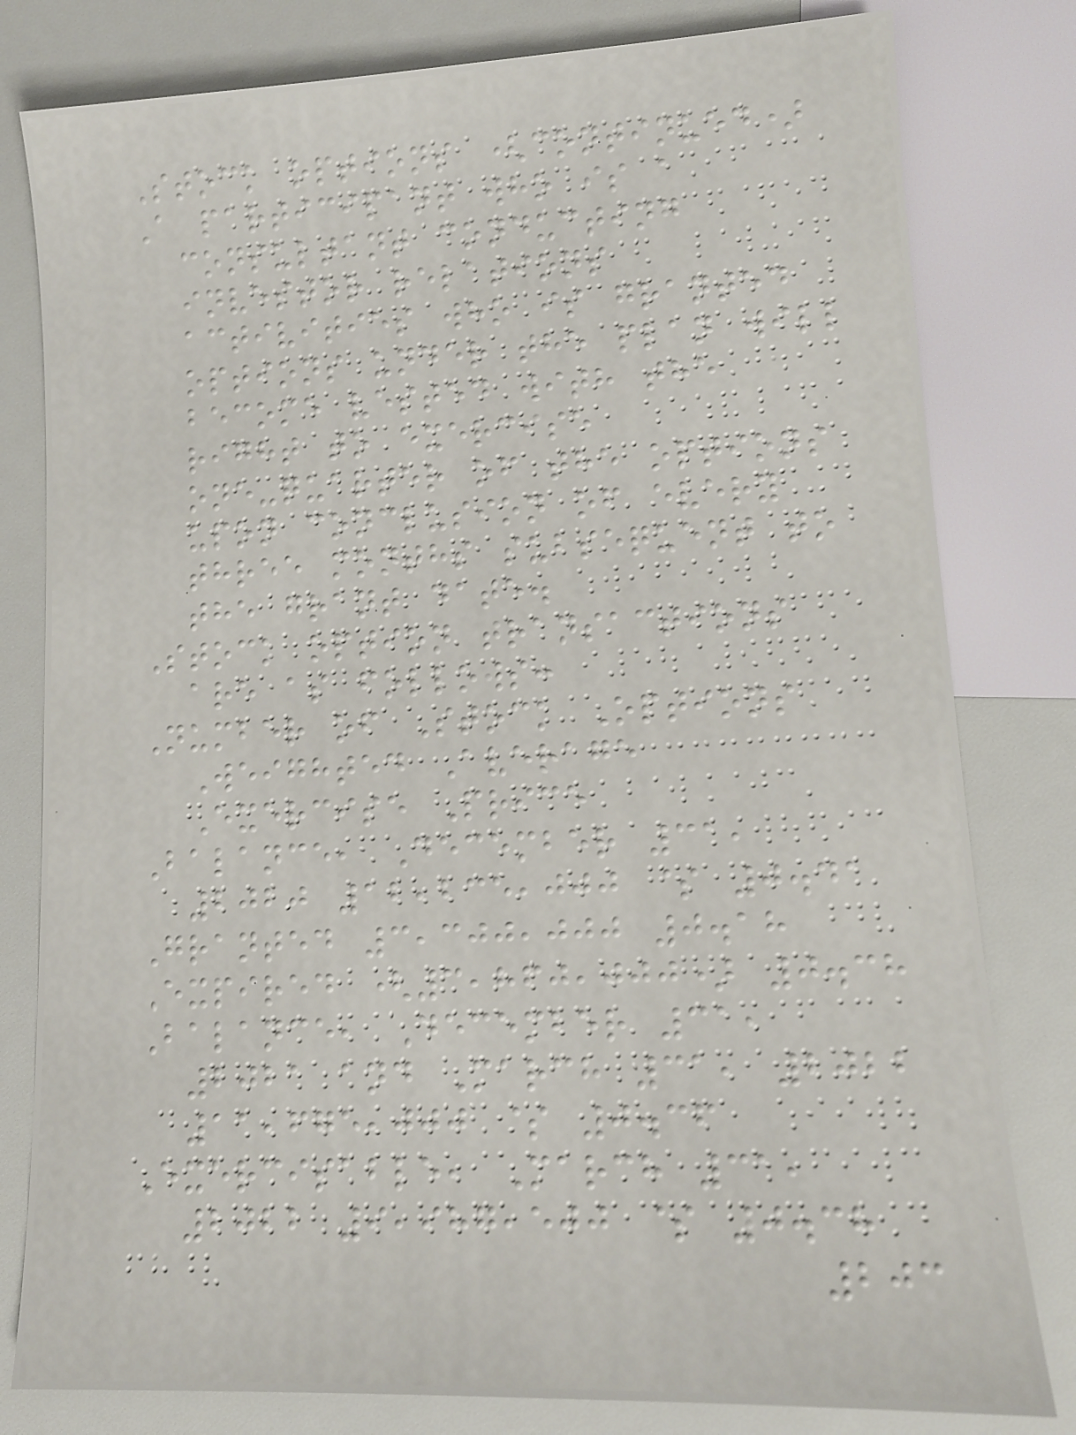Stock options (continued)
A participant who is a
consultant conducting
investor relations
activities who is granted
options under the plan will
become vested with the
right to exercise
one-quarter of the options
upon conclusion of every
three months subsequent to
the grant date.
Stock option transactions
are as follows:
Number of Stock Options
Weighted Average
Exercise Price
Balance, December 31,
2020 12,235,000 $ 0.41
Granted 3,300,000 0.18
Expired (3,860,000) 0.38
Balance, December 31,
2021 and March 31, 2022
11,675,000 $ 0.36
Exercisable, March 31,
2022 9,987,500 $ 0.38
203
